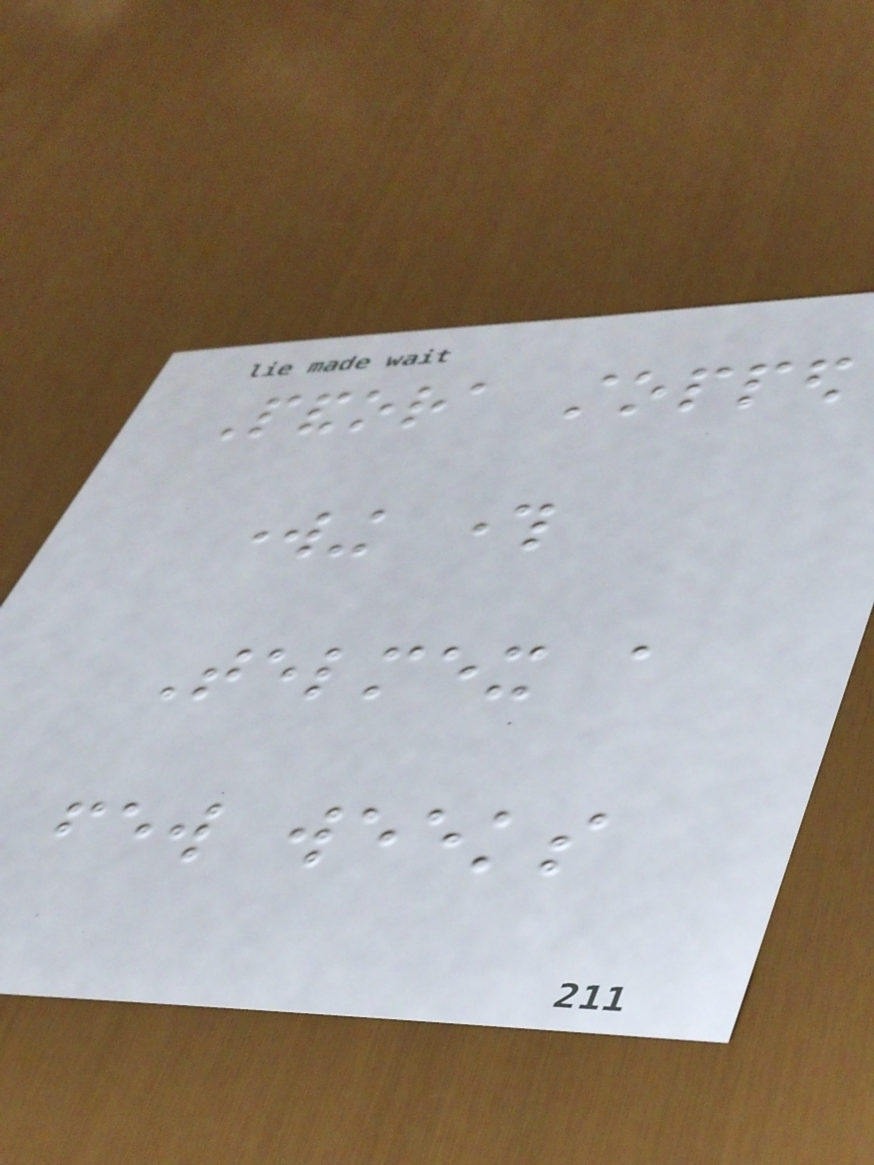Pandora stopped
working through
Telmex a
few weeks
